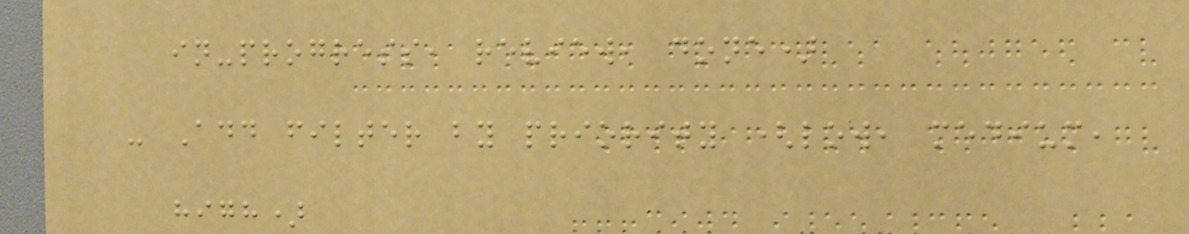in-progress, review, done)
- Add filter by priority (low, medium,
high)
